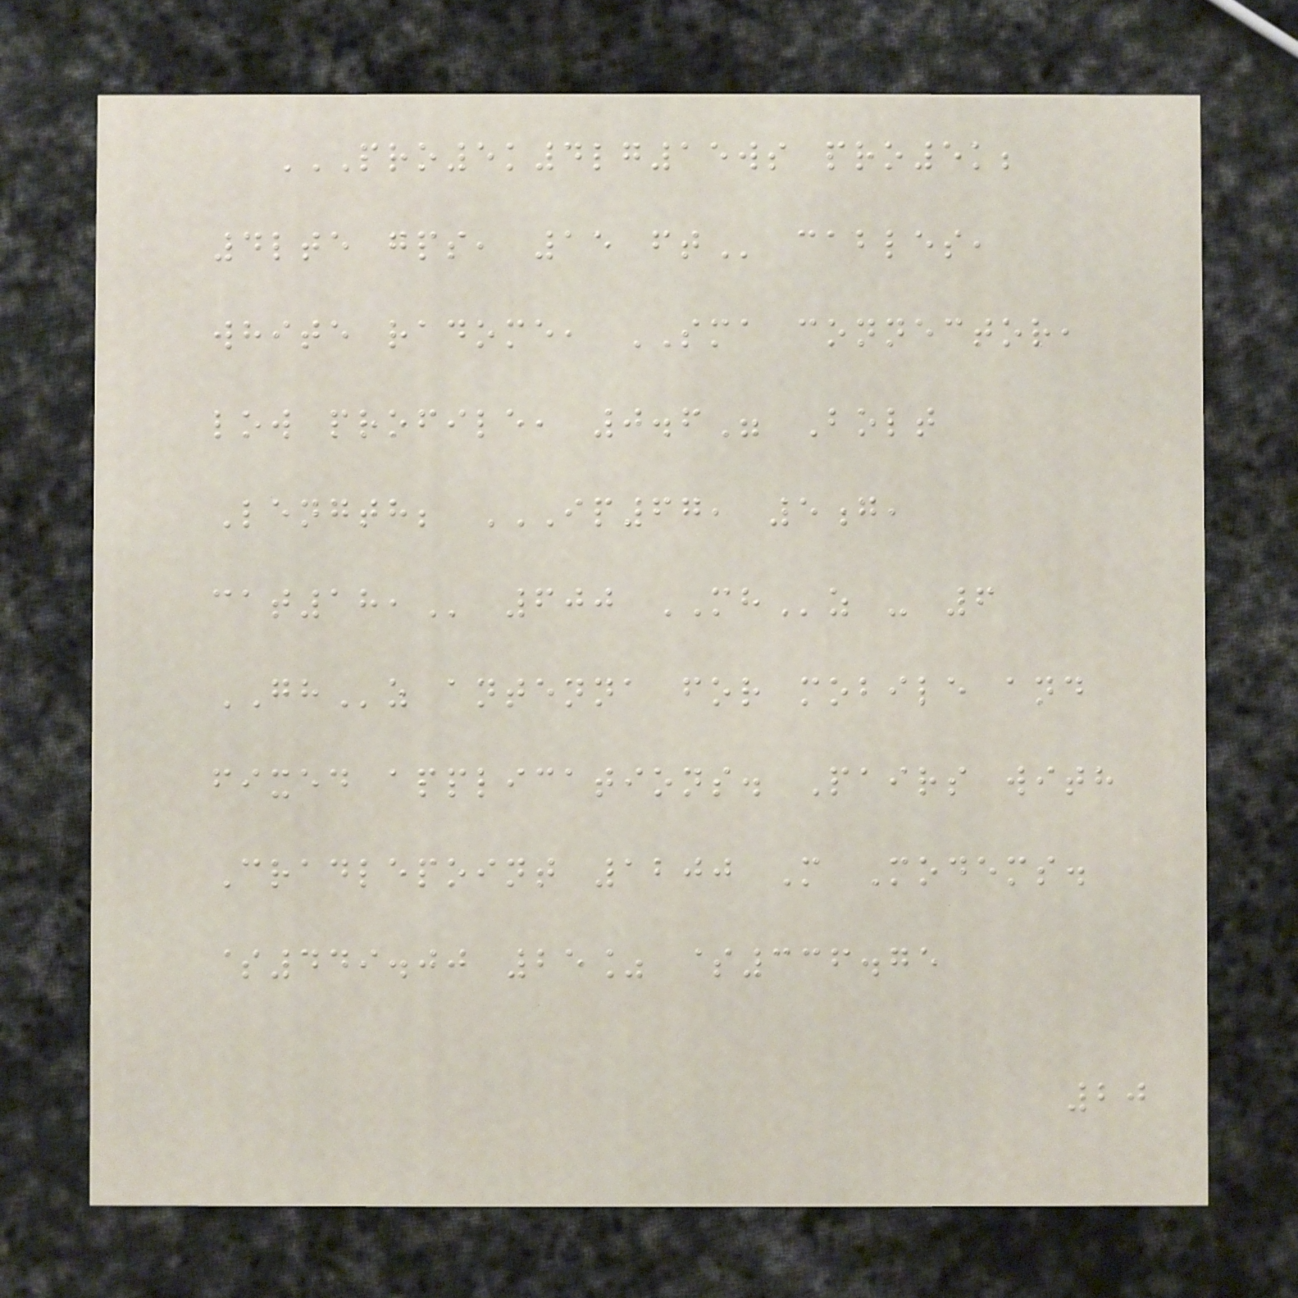PRO5K4LG15WS PRO5K;
4LTE GPS, 15 FT cables,
white radome, SMA connector,
low profile, 0.6" Bolt
Length; IP67, 5G,
CAT18, 600 MHz - 6
GHz antenna for mobile and
fixed applications. Pairs with
Cradlepoint 1200 M Modems.
$449.00 25% $336.75
20
